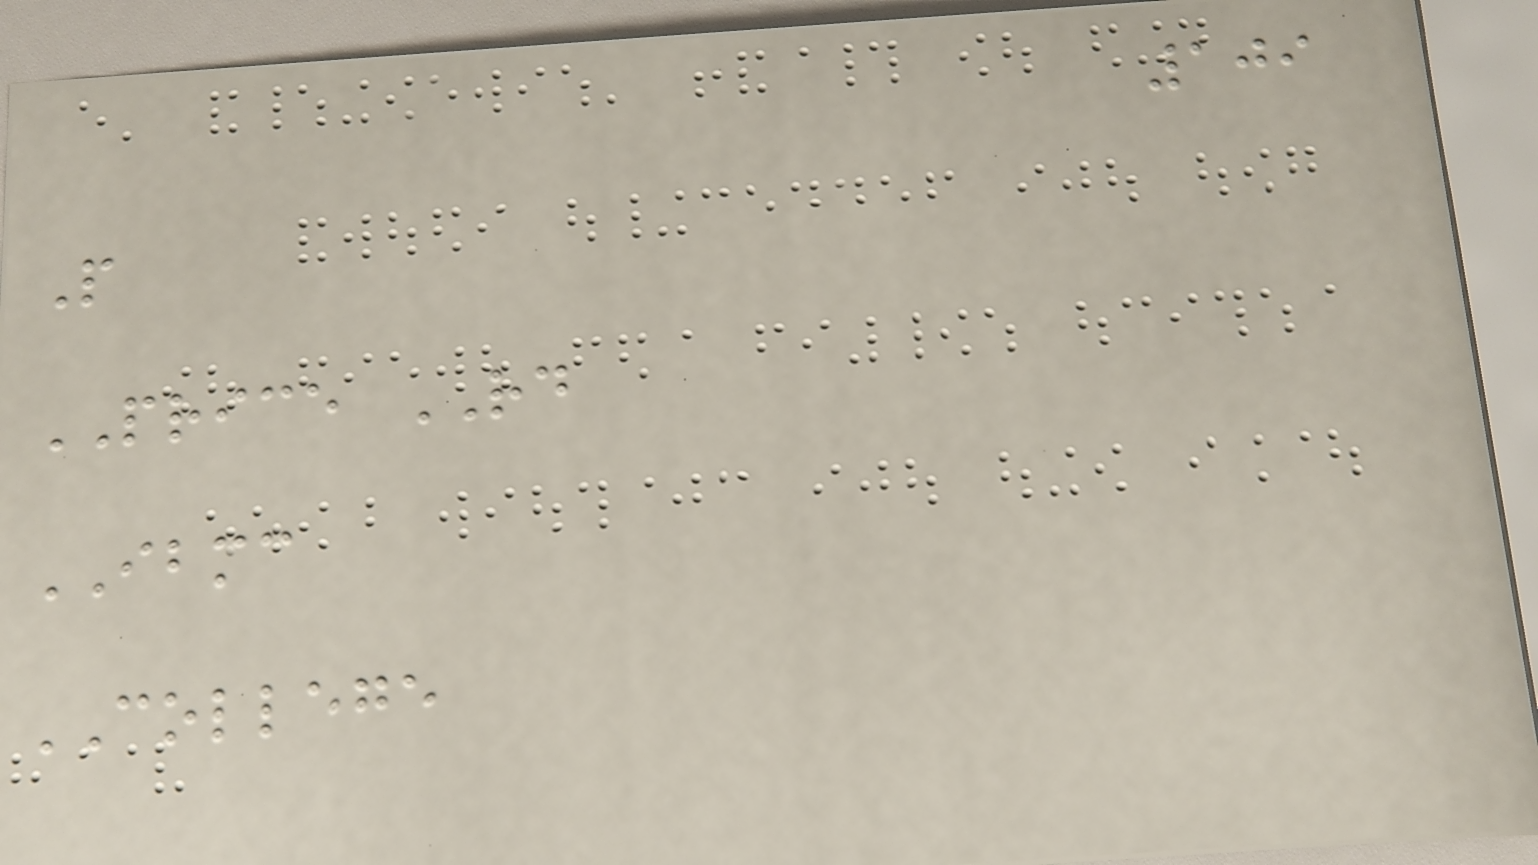109
P
PRICE RD
IBMC
COLLEGE
